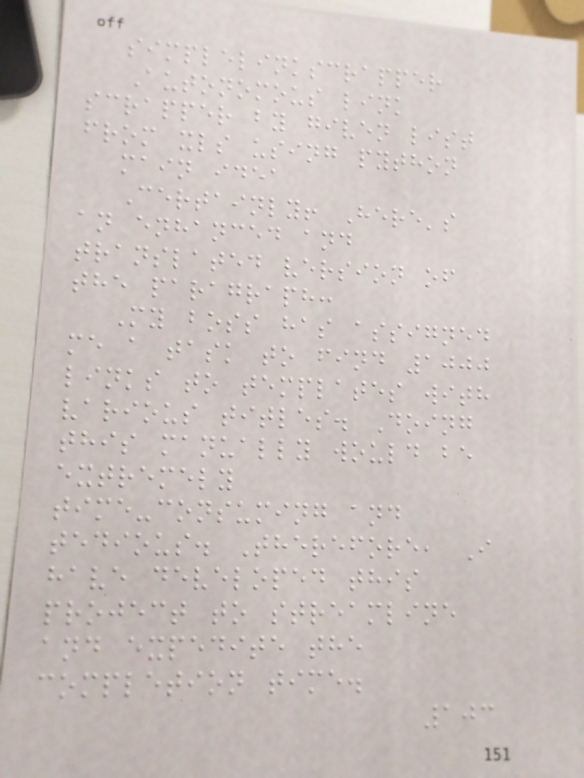simplelinkscrapper
Autonomous link
scrapper by given list
from xls using python
main idea
Certainly! Here's
an enhanced and
translated version of
the paragraph:
My boss has assigned
me a task to find 1000
links to templates with
various titles. Doing
this manually would be
extremely
time-consuming and
tedious. Therefore, I
have developed this
project to streamline
and expedite the
completion time.
103
